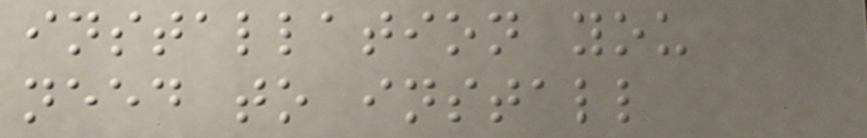installation you
need to install
